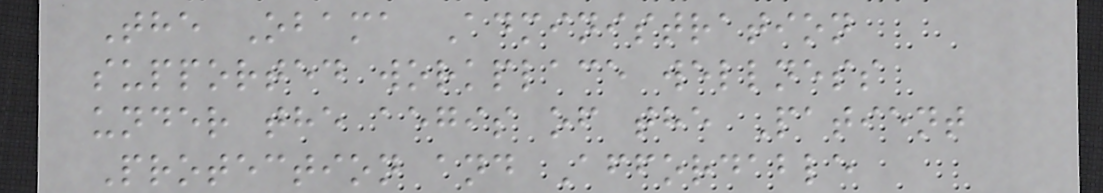The Obama Administration
supported workplace wellness
under the aegis of the Patient
Protection and Affordable
